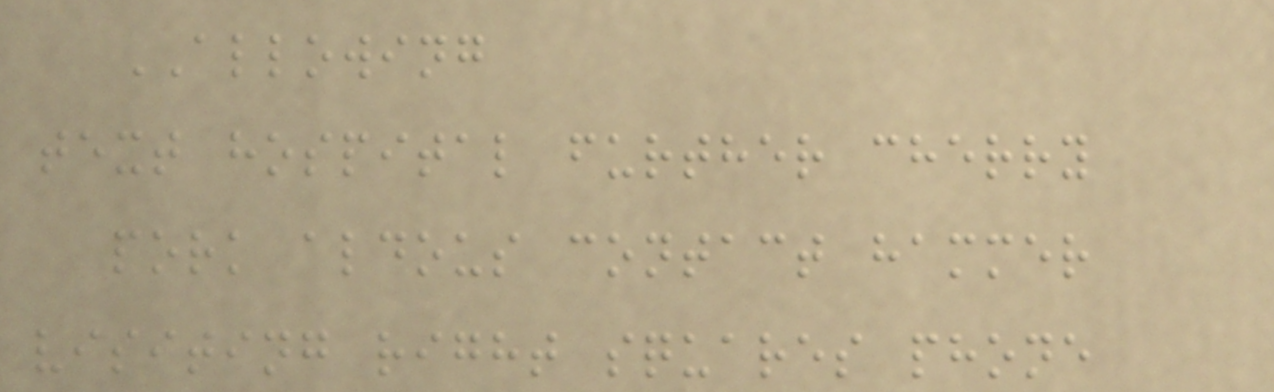ALLOWING
text hospital further cherry
pork aldous contact hammer
visiting right squares phone
